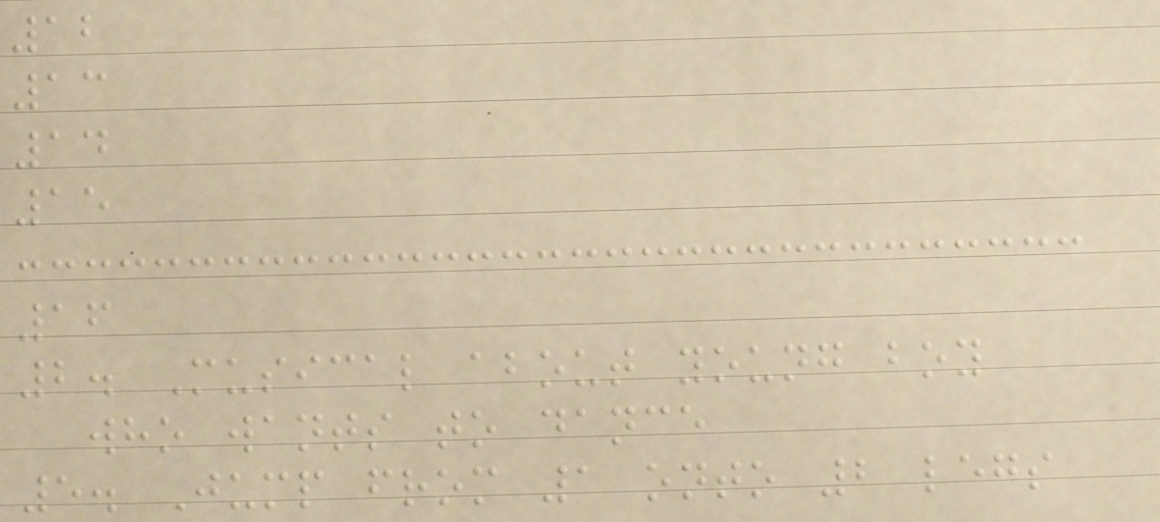12
13
14
15
16
2. Musical about young boy
who wants to dance
5. Jump from 1 onto 2 legs
